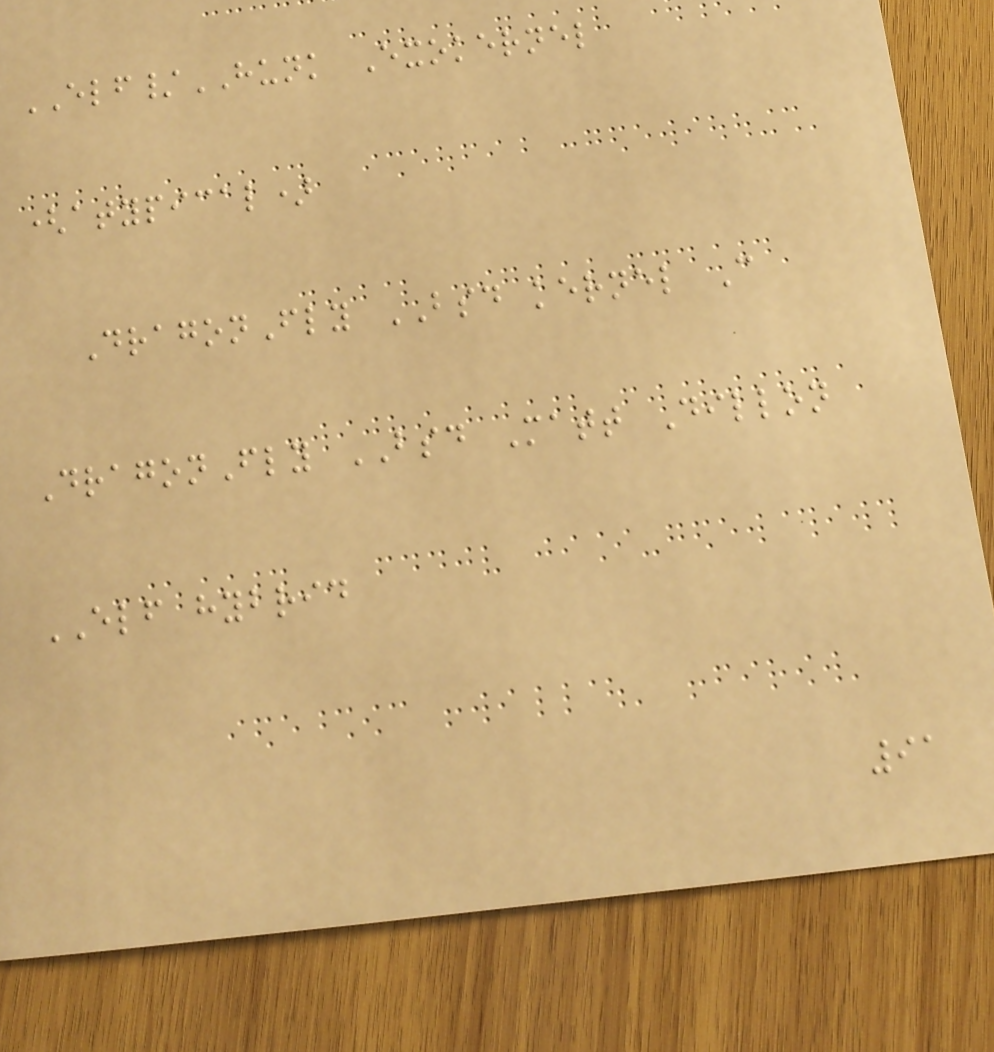ELF/HUNK Exokernel
(atypical)
DragonFly BSD kernel C
DragonFly BSD Matt Dillon
ELF hybrid
91
